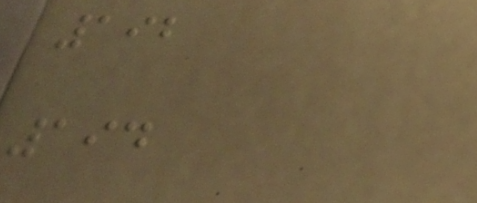192
194
